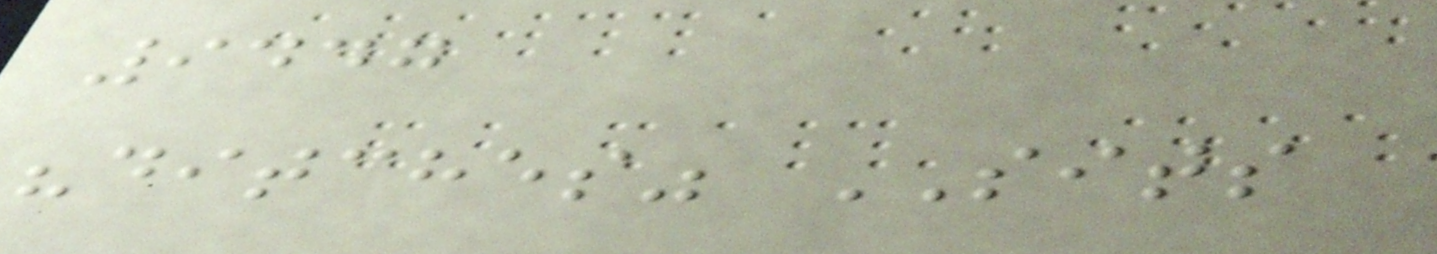9447
"ditches" SITS
